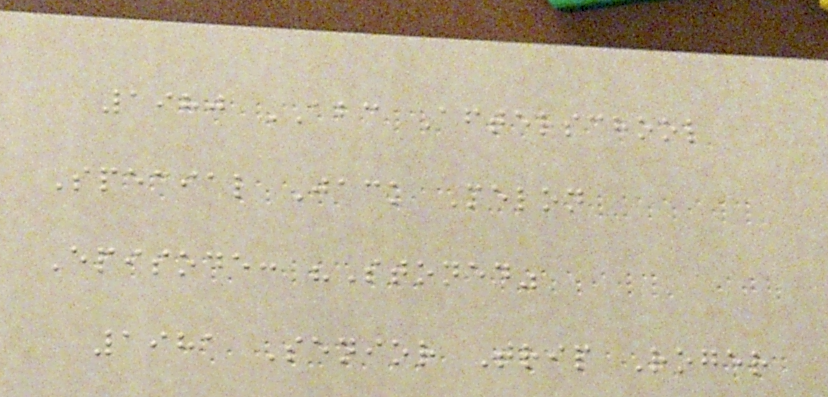1980 ABC Afterschool
Special Jack Melon
Episode: "Stoned"
1981 Senior Trip Roger
